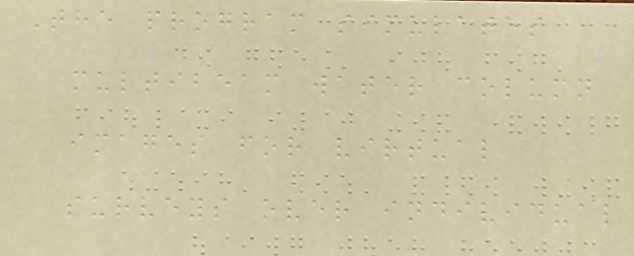The program simulates
multibeam water column
images for virtual
surveys over individual
